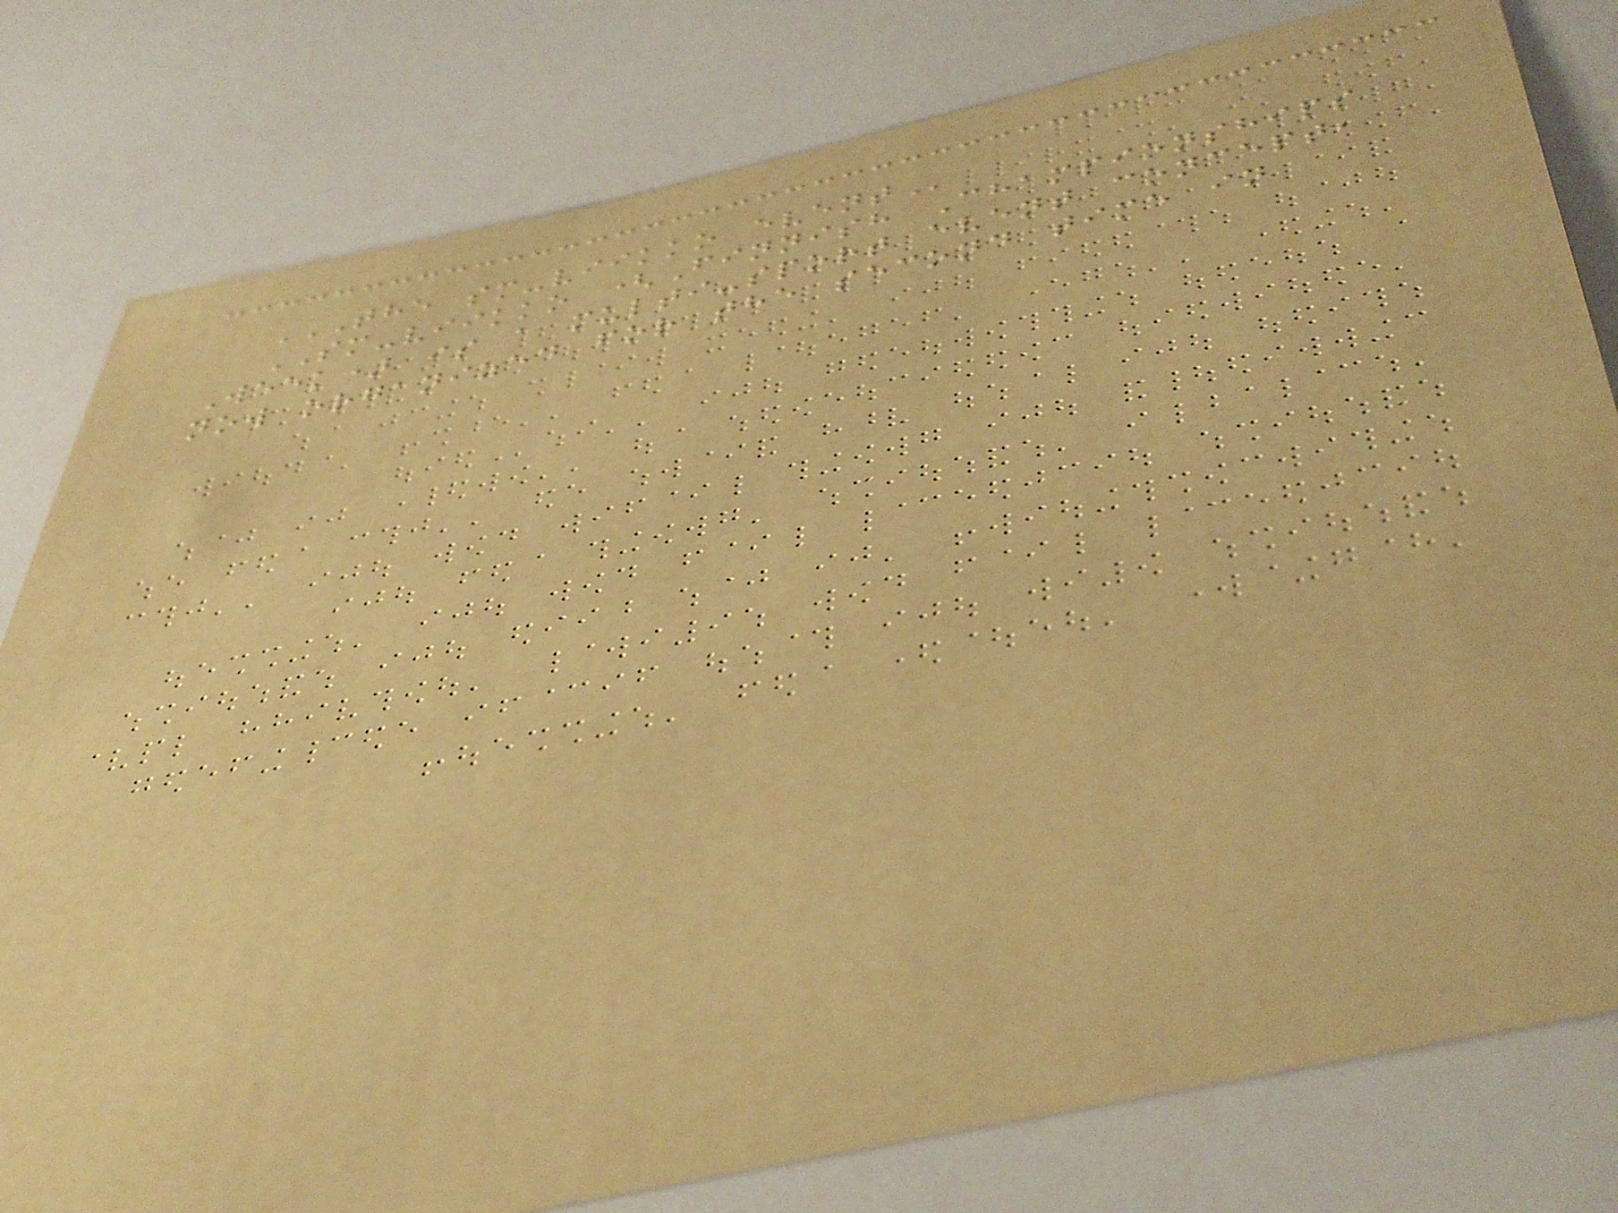THE SM-VIIKKO EVENT
SM-viikko (Finnish Championships
Week) is a multi-sport event concept,
now organized for the second time in
